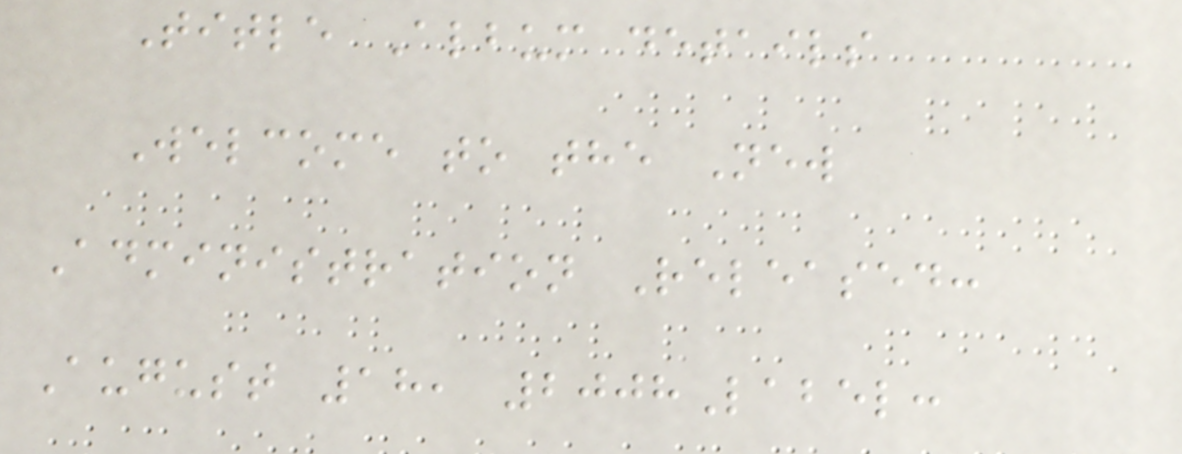Title Album details
Welcome to the New
Administration Released:
August 18, 2008Label:
